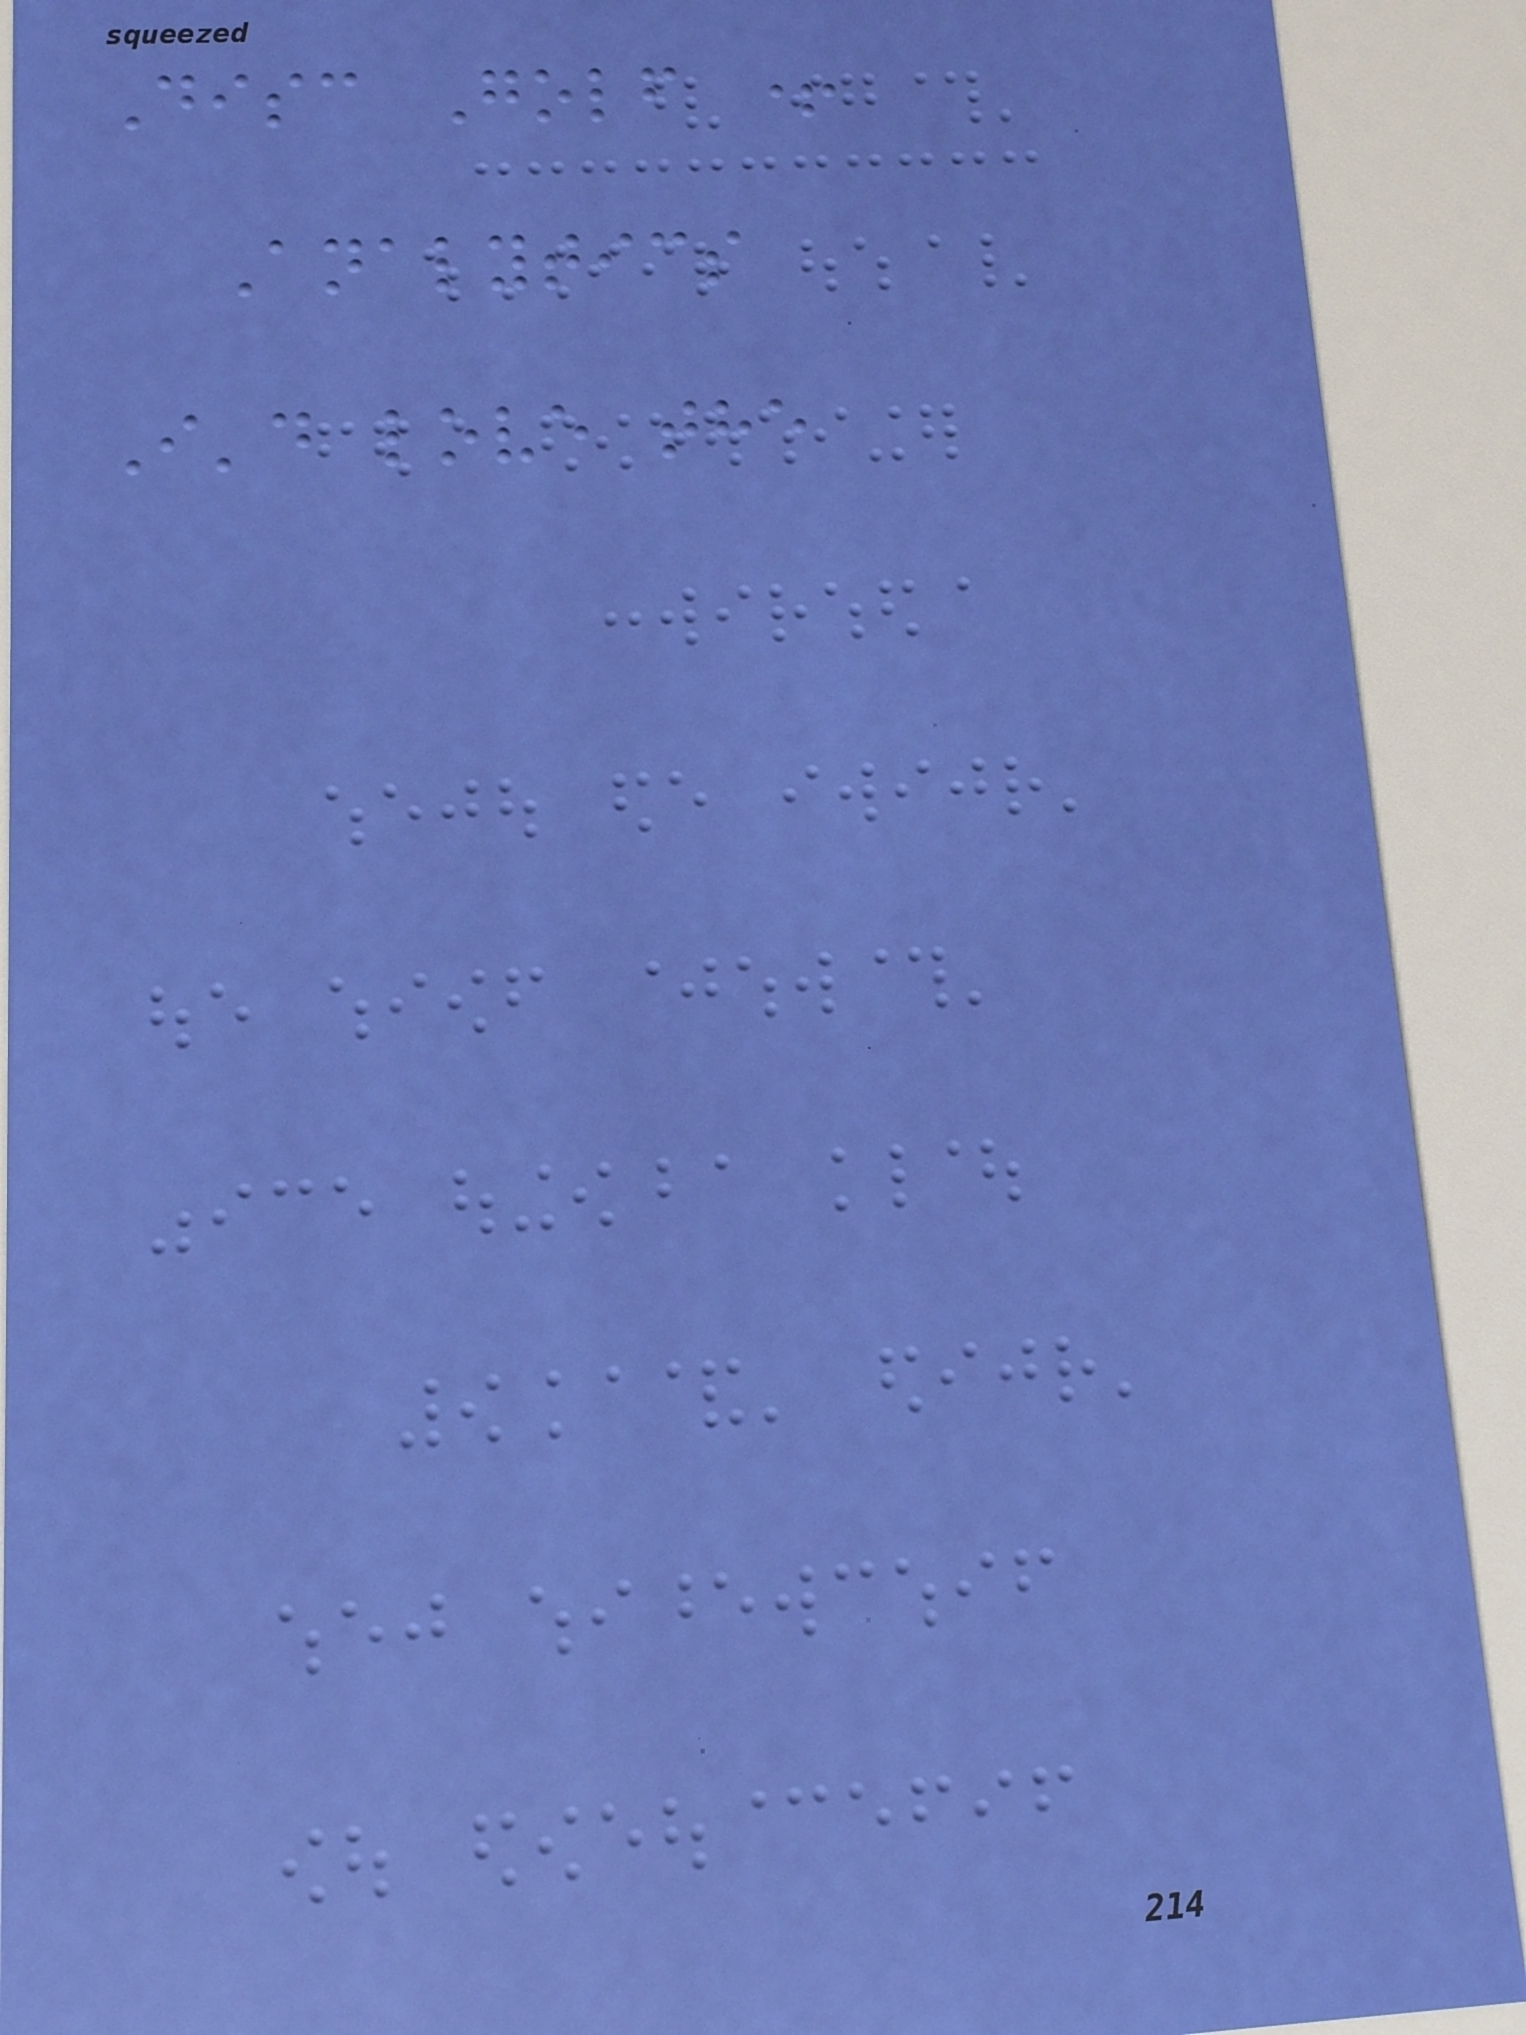Disc Golf +
Analytics
I'd love the
